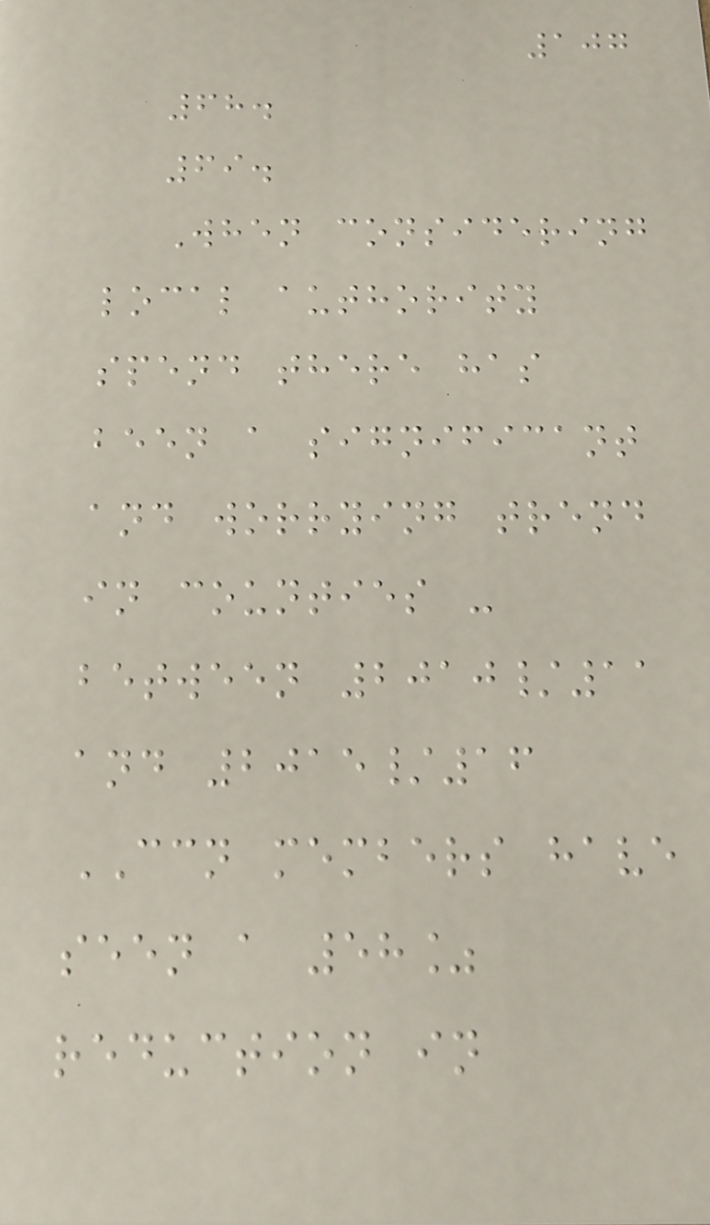107
68.
69.
When considering
local authority
spend there has
been a significant
and worrying trend
in counties -
between 2010/11
and 2015/16
CCN members have
seen a 58%
reduction in
